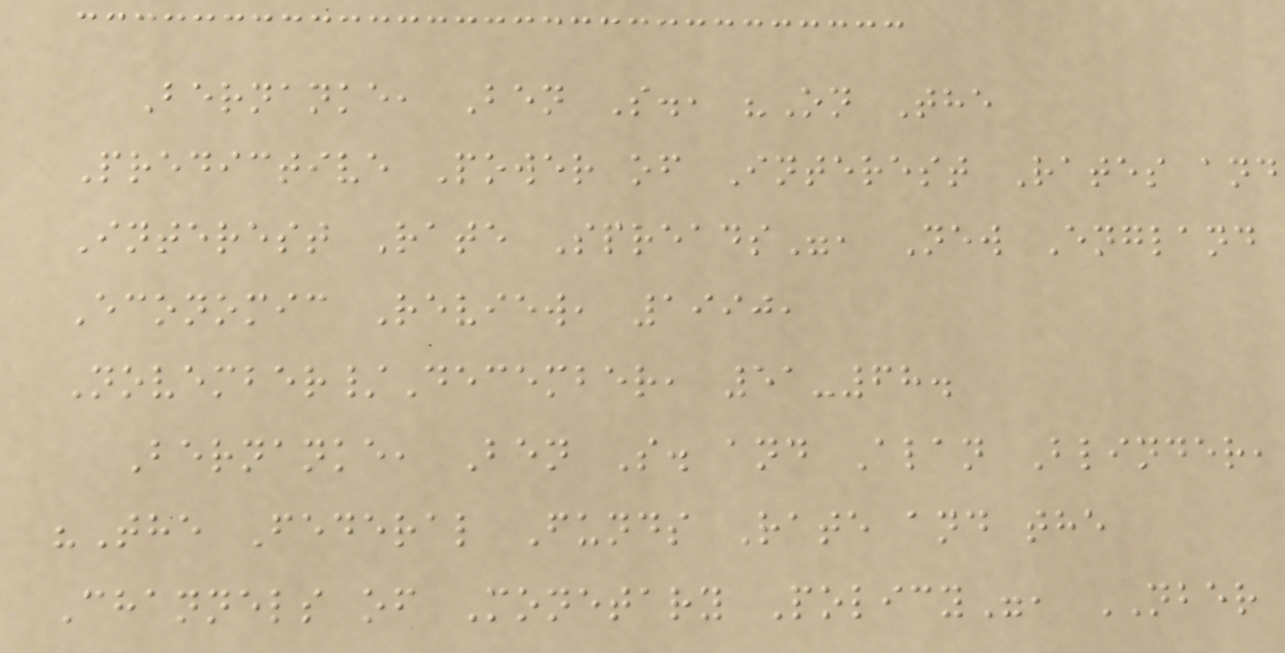Bernanke, Ben S., "On The
Predictive Power of Interest Rates and
Interest Rate Spreads", New England
Economic Review, 1990,
November/December, 51-68.
Bernanke, Ben S. and Alan Blinder,
"The Federal Funds Rate and the
Channels of Monetary Policy", NBER
